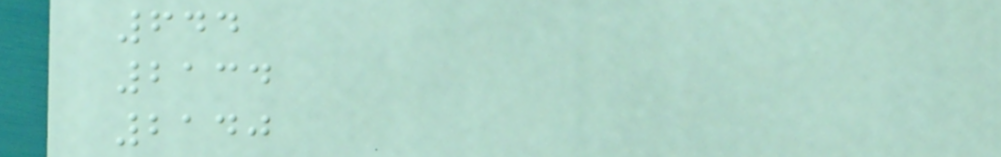644
2134
2140
